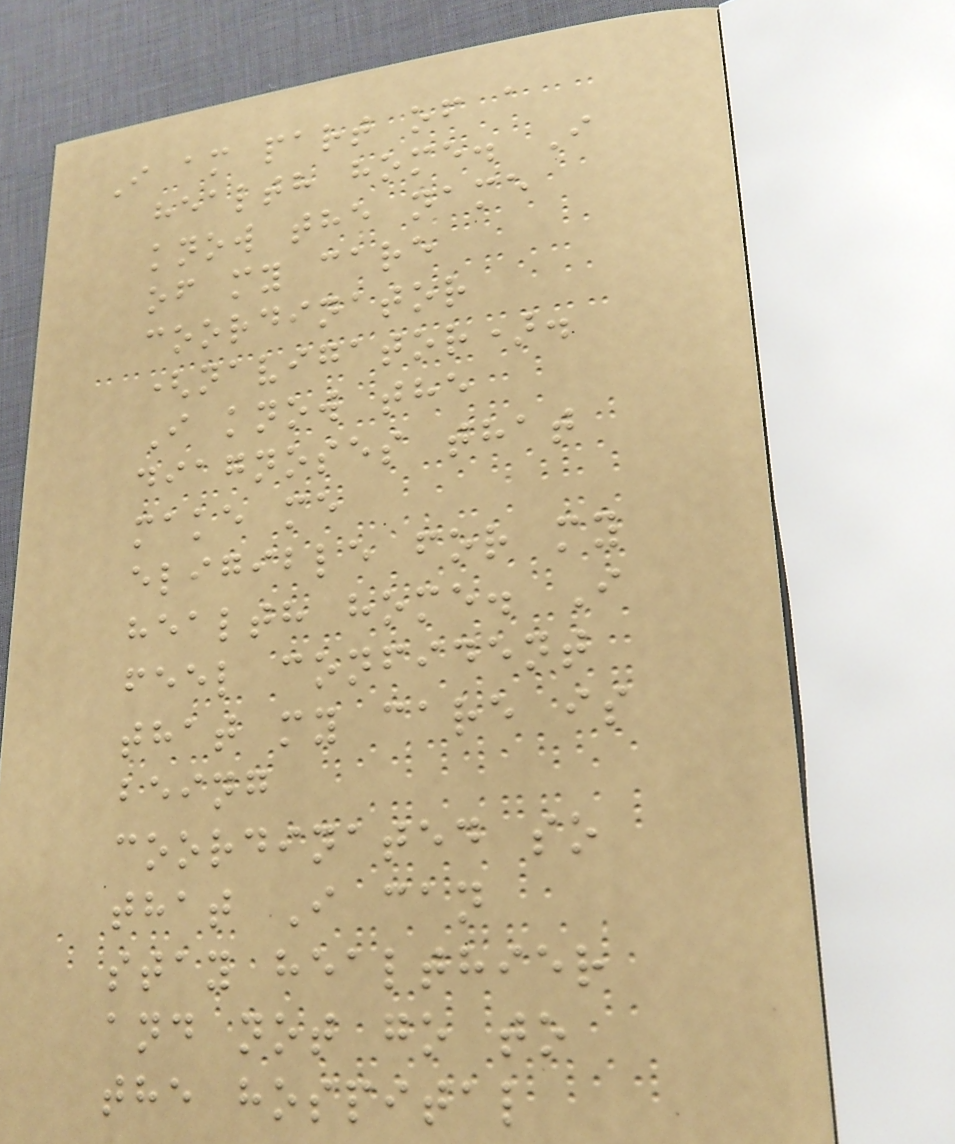I am part of a
health home. I
know the name
of my care
coordinator
(navigator).
I know the
diagnoses that
make me
eligible for my
health home. I
feel confident
that my care is
being
coordinated so
that I can
stay healthier
and not go to
the hospital
